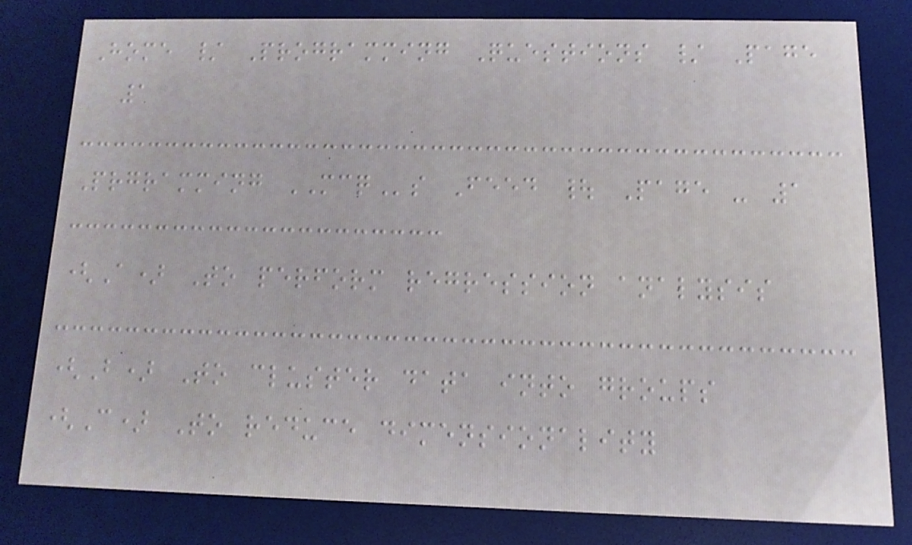Home / Programming Questions / Page
1
Prgramming MCQs Feed | Page - 1
(A) To perform regression analysis
(B) To cluster data into groups
(C) To reduce dimensionality
